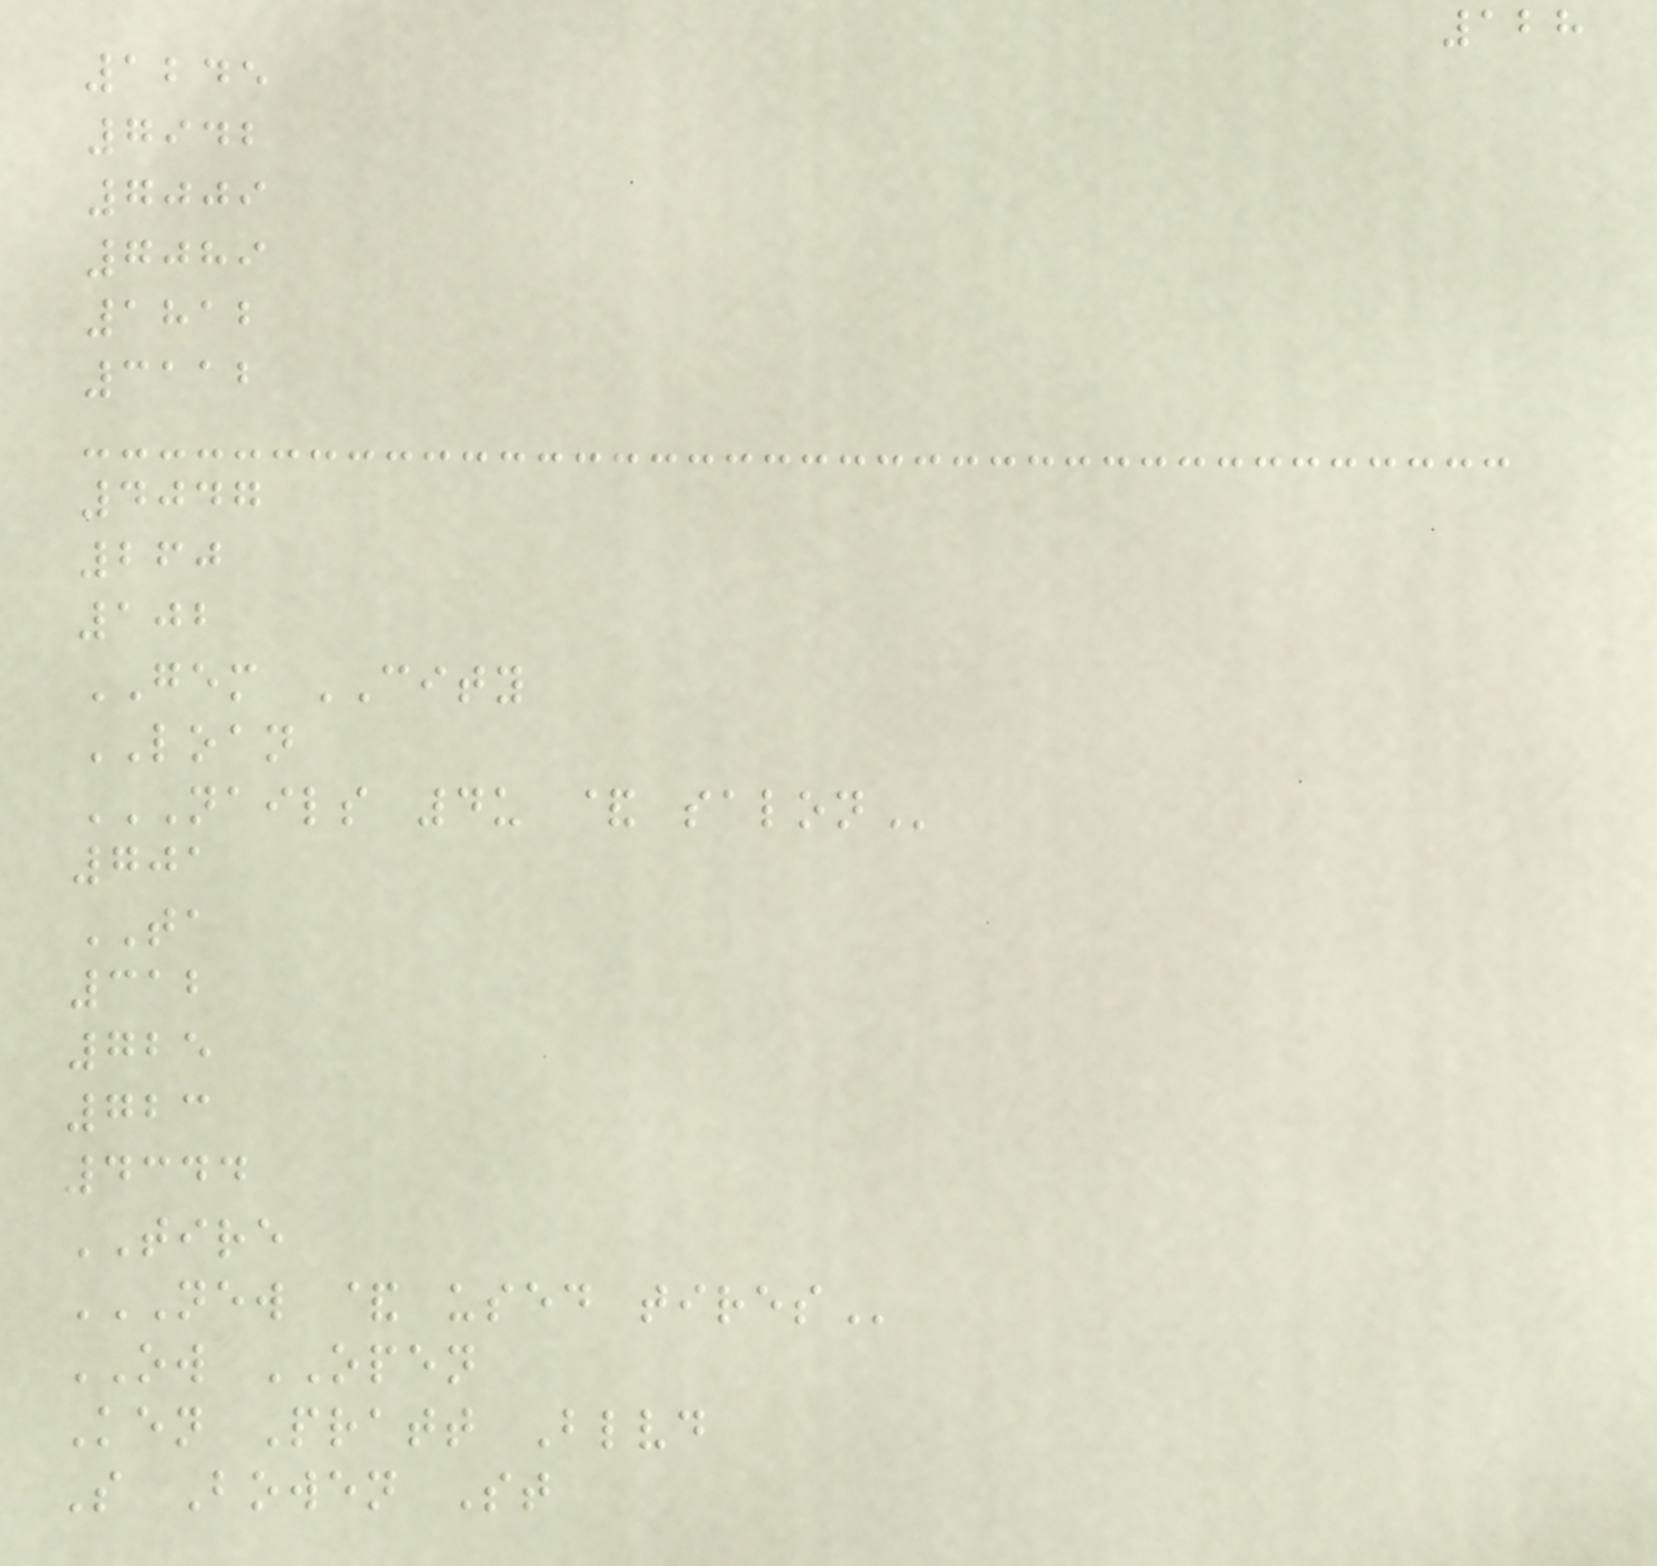128
1245
7942
7009
7089
1812
3112
4047
260
102
GEM CITY
LOAN
NAILS 4U & SALON
701
TA
312
725
723
4344
TIRE
NEW & USED TIRES
OW OPEN
Ken Pratt Blvd
S Bowen St
